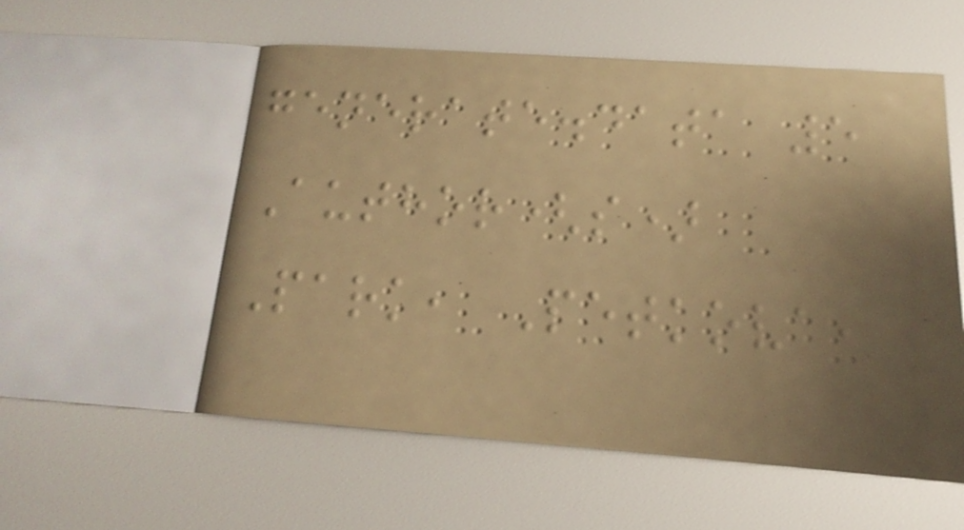generate.data 5
Author(s)
Park, Petkova,
